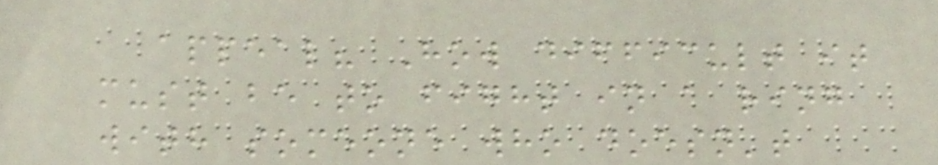appeal? How difficult it
must be to fight in a ring
with someone who doesn't
